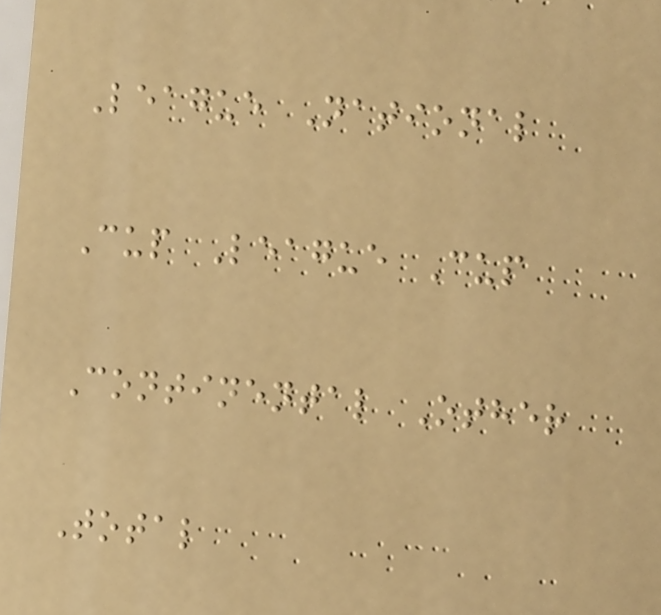League National
Cup League Cup
Continental Other
Total
